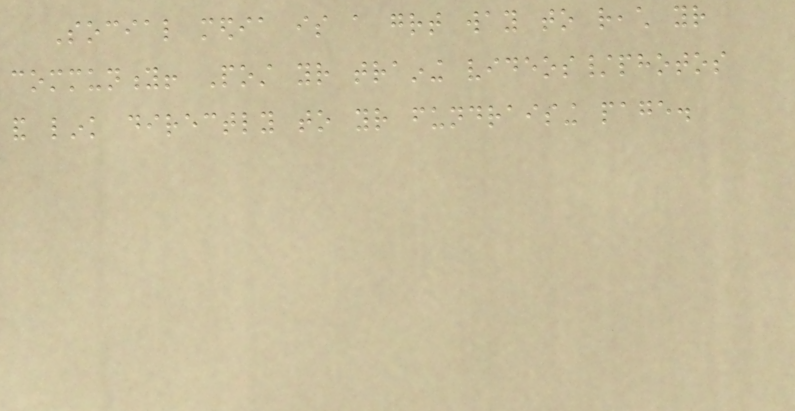Social media is a great way to reach your
community! Post your training videos/photos
and link directly to your fundraising page.
